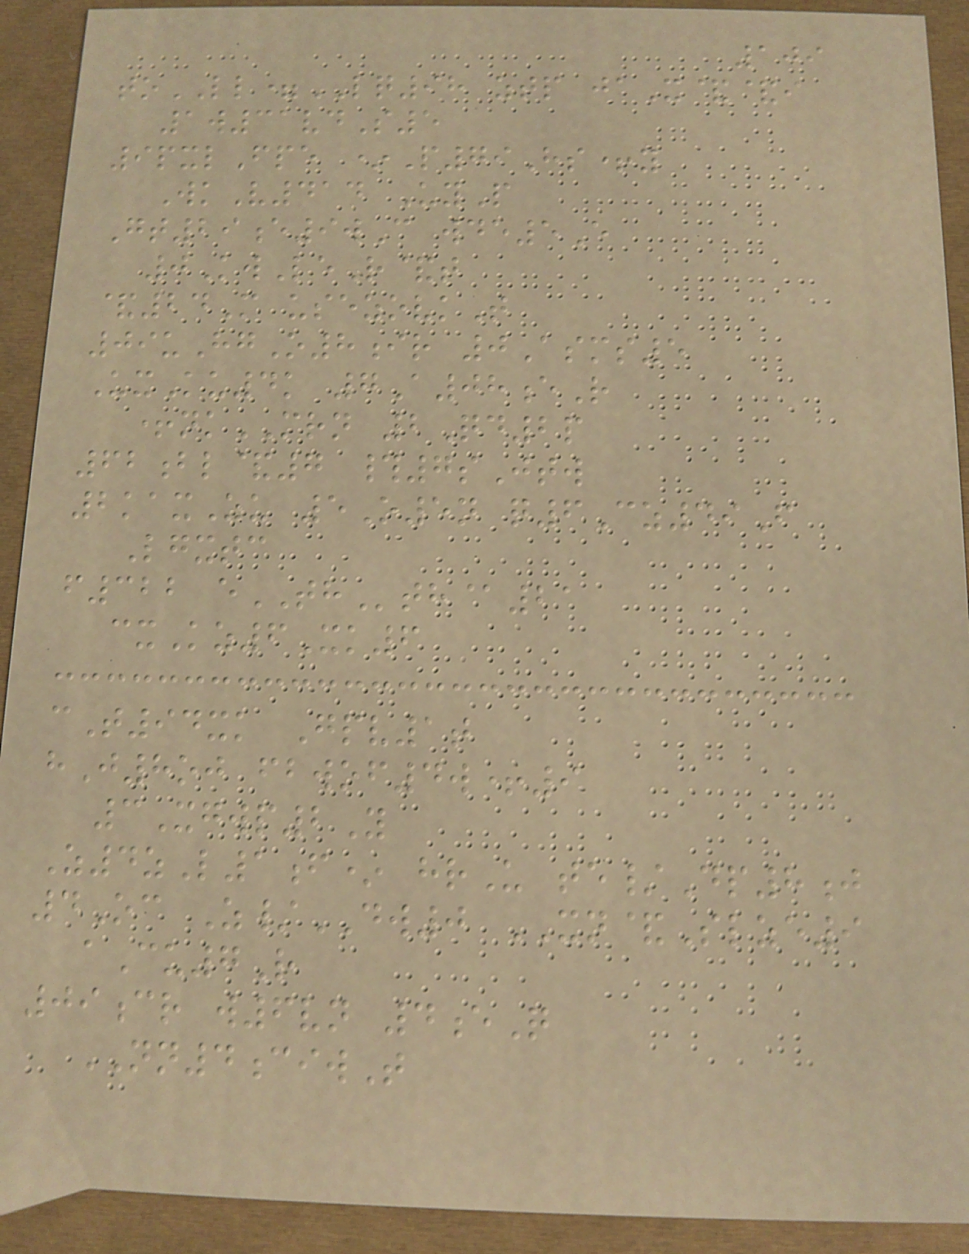109
toLL=LQ98 ztp jaX&&i
1w31vdS5
9pxlFpe *P79Hs+y
WkV414 UyP
Gt29e9wC wde5E
0KwLeR&t
&24M usezovkT
09uHgO8ir 0Asms5
UxKu4k 7A08eR
+nkMRN 2Qd2p
62bl&7 #7sJtw
2kaxZu 5O5n q6Cz49F
Lgxtc
f322 eTHth@21
cxKz6Xk6
cT94xk Gpv1t
hJ8oj fbwof4w+9
3Xgwp2Y
Z4zL1f* hrU te/Dp8j
4Oc Z/DW0 XN&Slze9
aCu7R
09cr w6vn 4eQ
NN4ciwT
